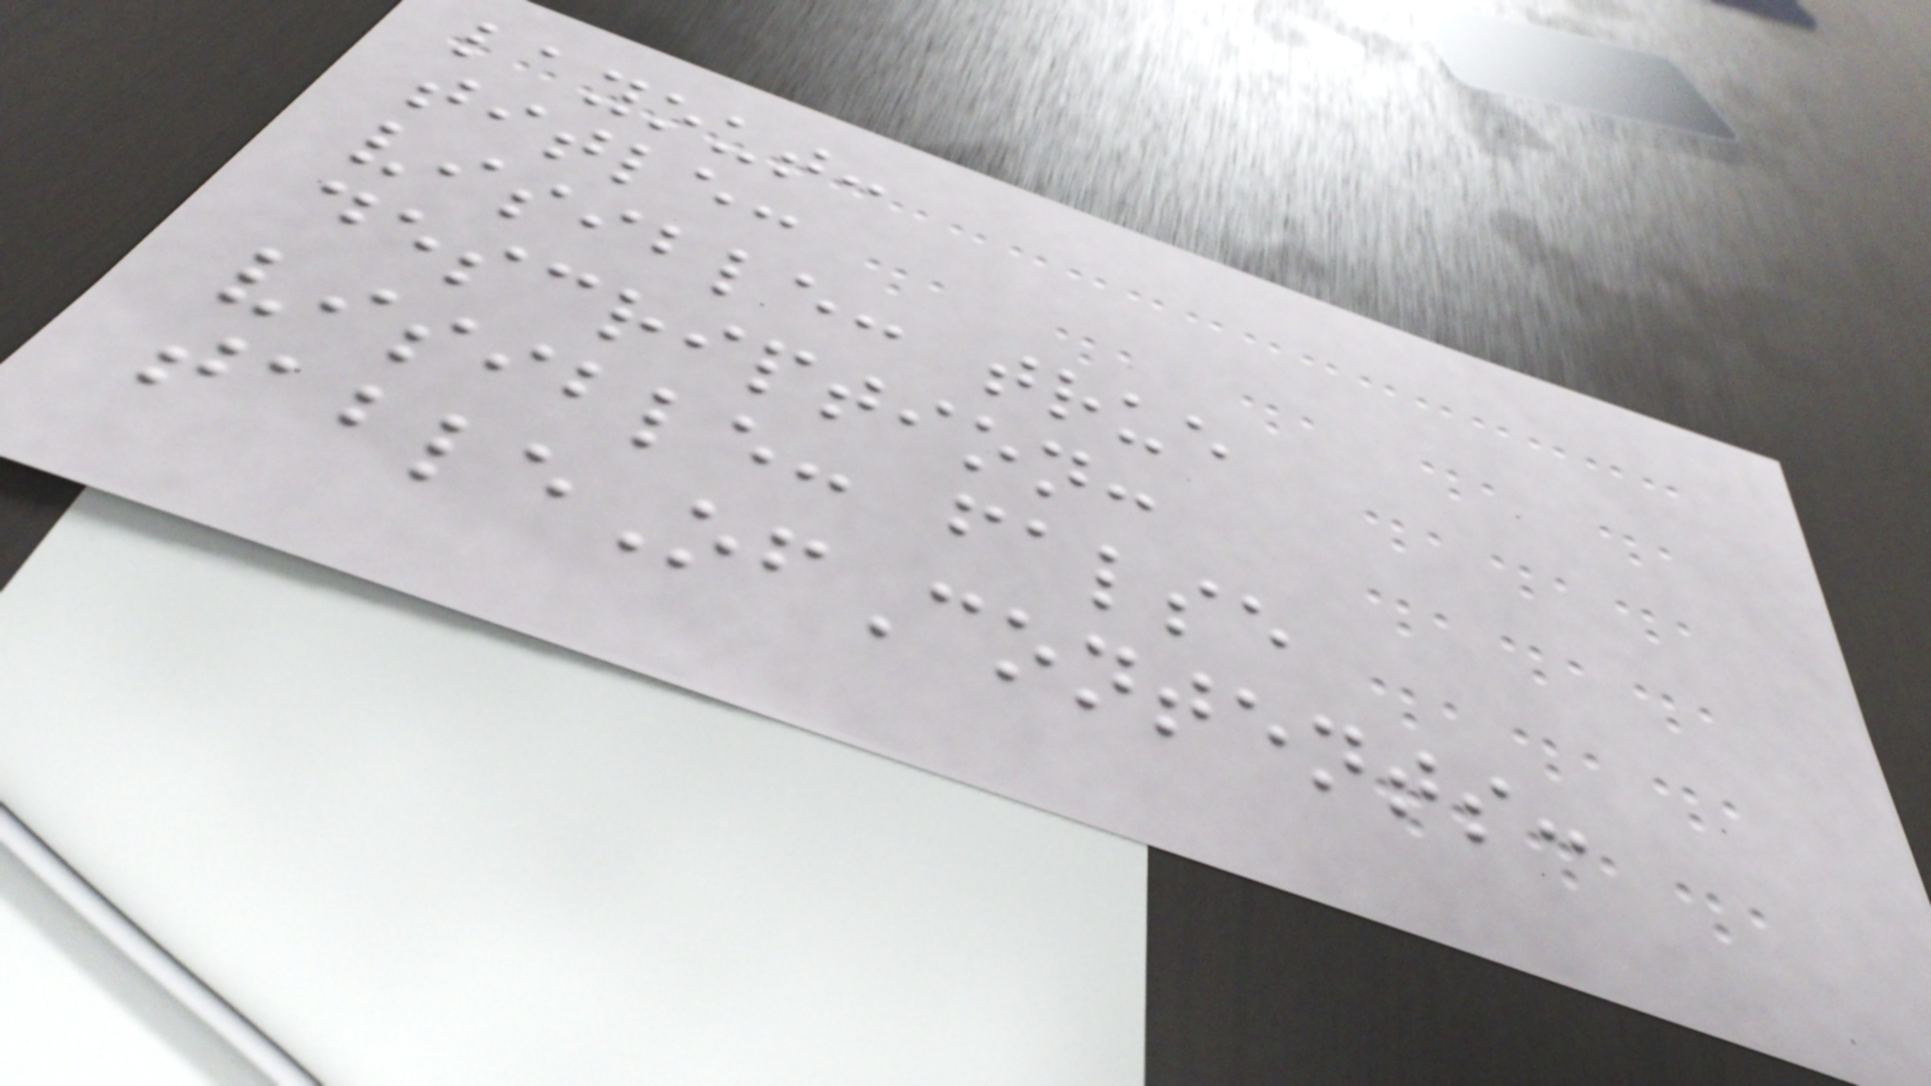layout:
title:
visible: true
description:
visible: false
tableOfContents:
